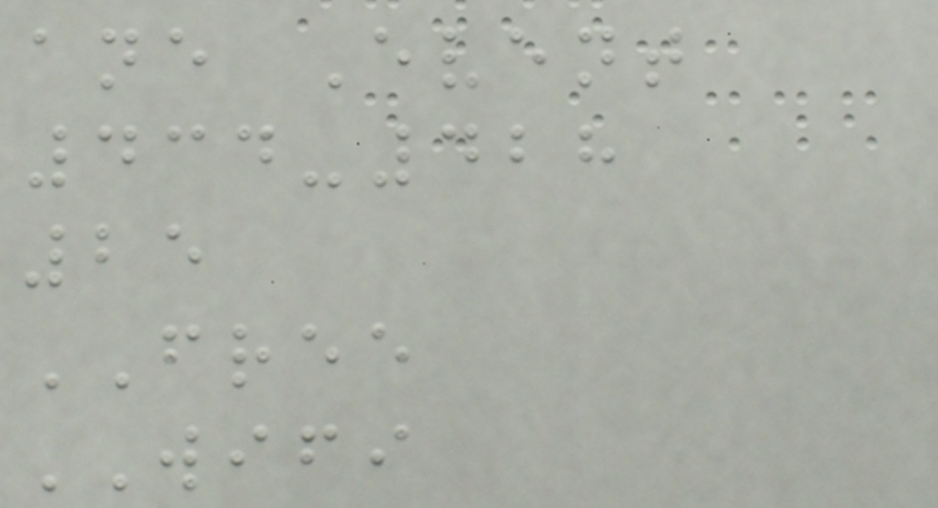ane Event
434-428
25
FREE
WIFI
